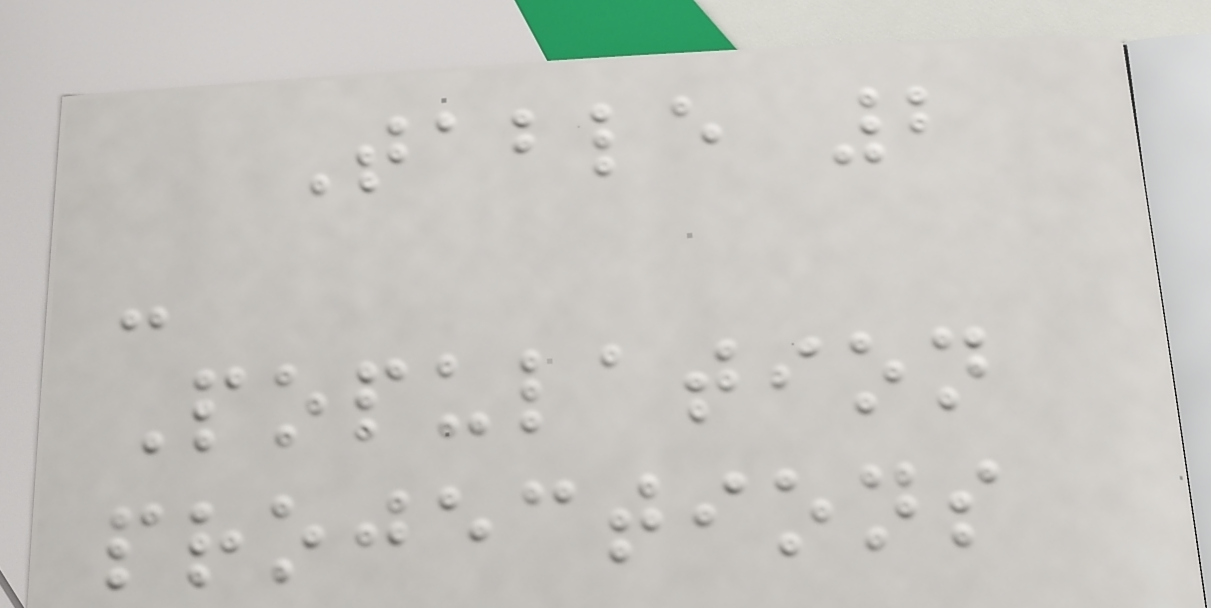Table 2
-
Population
projections
